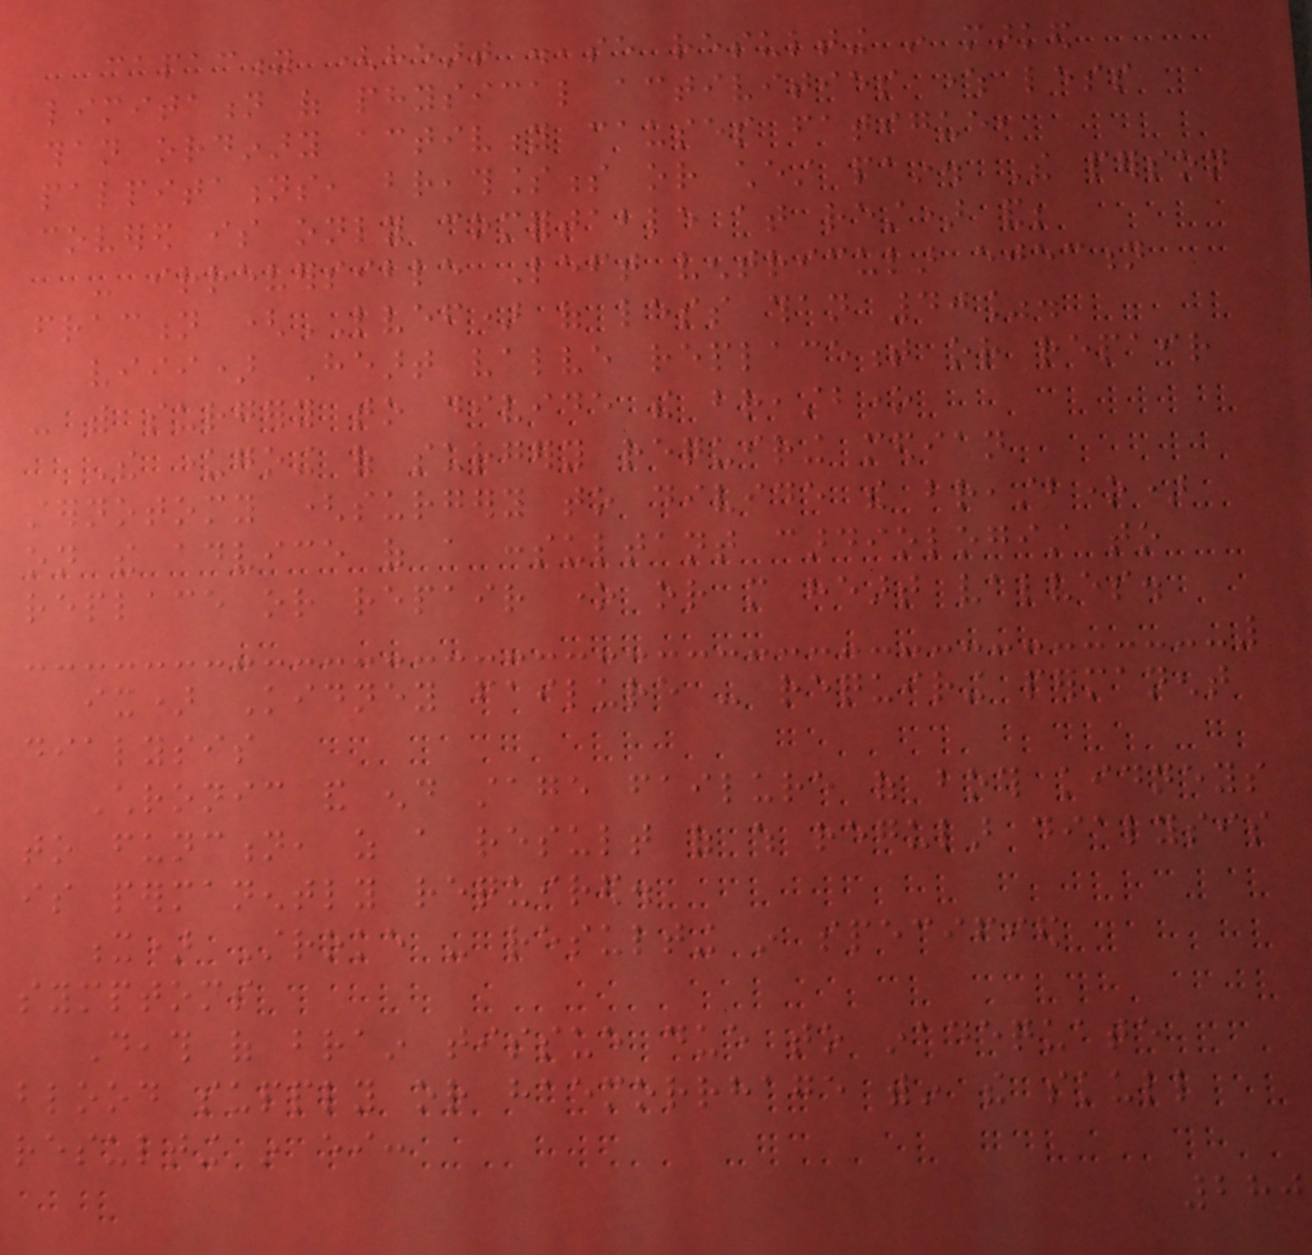capacity (heart disease resulting in marked
limitation of physical activities where less
than ordinary activity causes fatigue,
palpitations, breathlessness or chest pain. The person
covered is only comfortable at rest) and;
- irreversible Left ventricular ejection
fraction (LVEF) of less than 40%.
viii) Heart valve replacement or repair
- with surgery to divide the breastbone
The undergoing of surgery requiring median
sternotomy (surgery to divide the breastbone)
on the advice of a consultant cardiologist to
replace or repair one or more heart valves.
ix) Kidney failure - requiring permanent
dialysis
Chronic and end stage failure of both kidneys
to function, as a result of which regular dialysis
is permanently required.
x) Stroke - resulting in specified
symptoms
Death of brain tissue due to inadequate
blood supply or haemorrhage within the skull
resulting in either:
280
